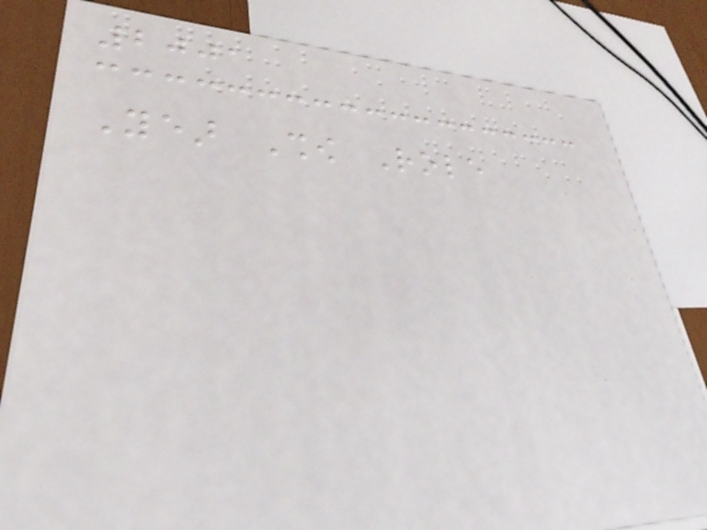2001
Year Show Role
